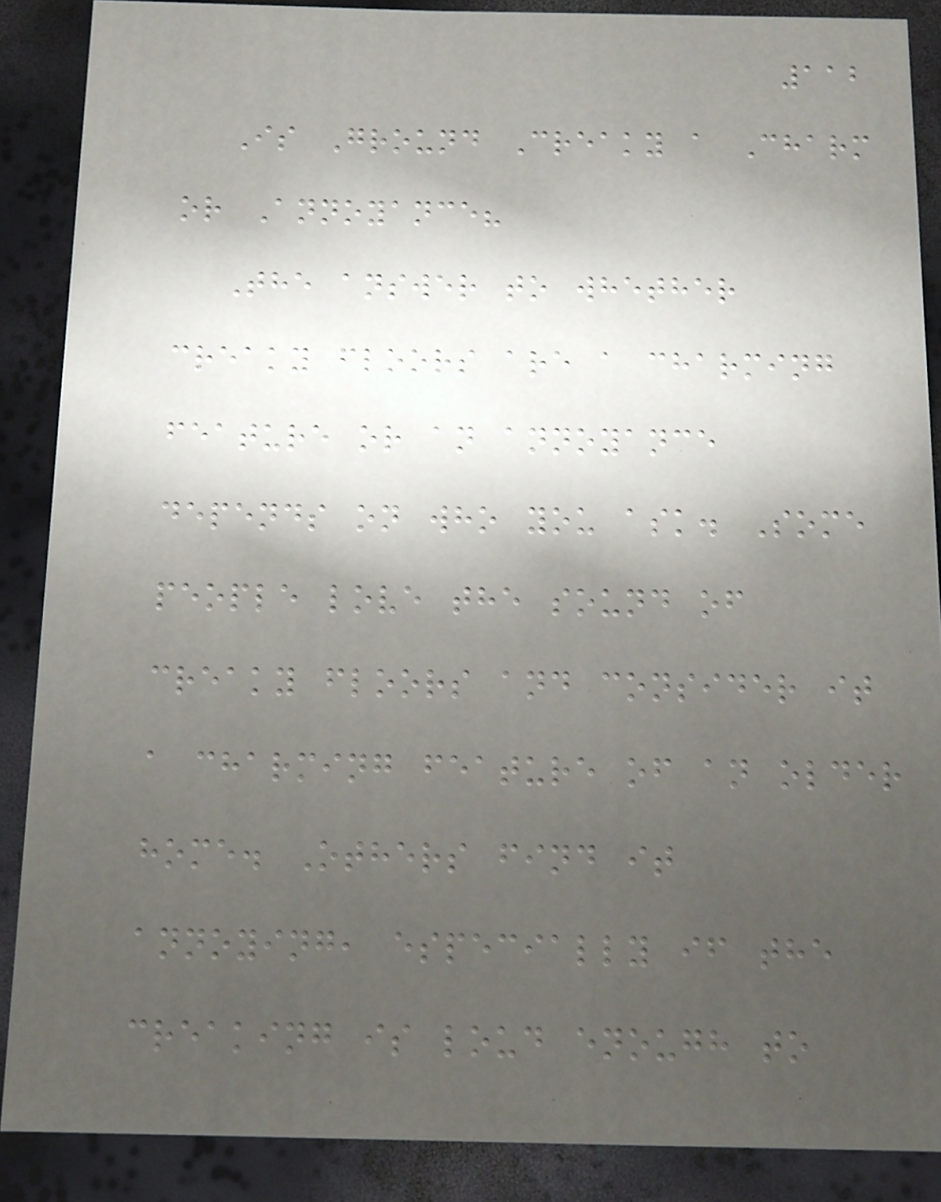112
Is Ground Creaky a Charm
or Annoyance?
The answer to whether
creaky floors are a charming
feature or an annoyance
depends on who you ask. Some
people love the sound of
creaky floors and consider it
a charming feature of an older
home. Others find it
annoying, especially if the
creaking is loud enough to
